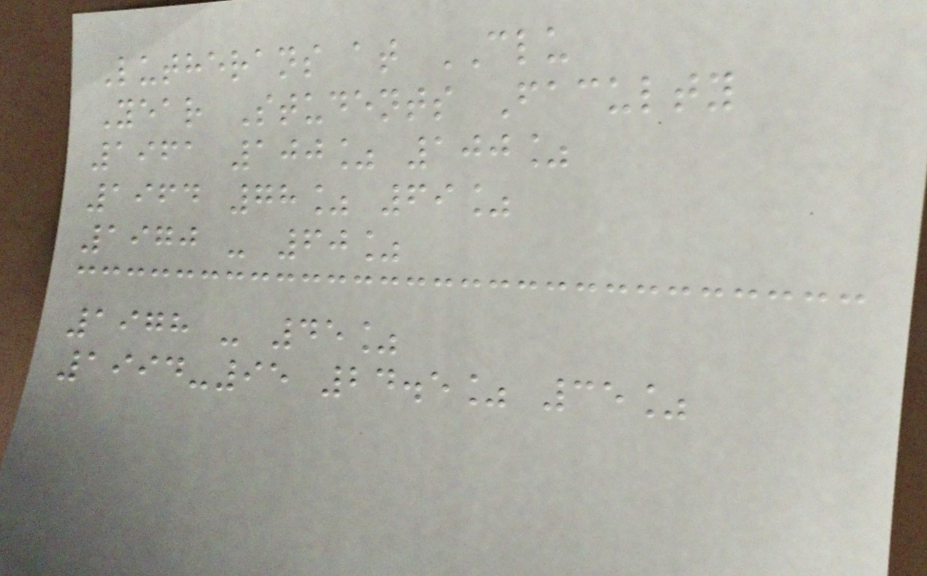Lutherans at CLU
Year Students Faculty
1961 100% 100%
1964 78% 69%
1970 - 60%
1978 - 45%
1994-95 24.5% 35%
